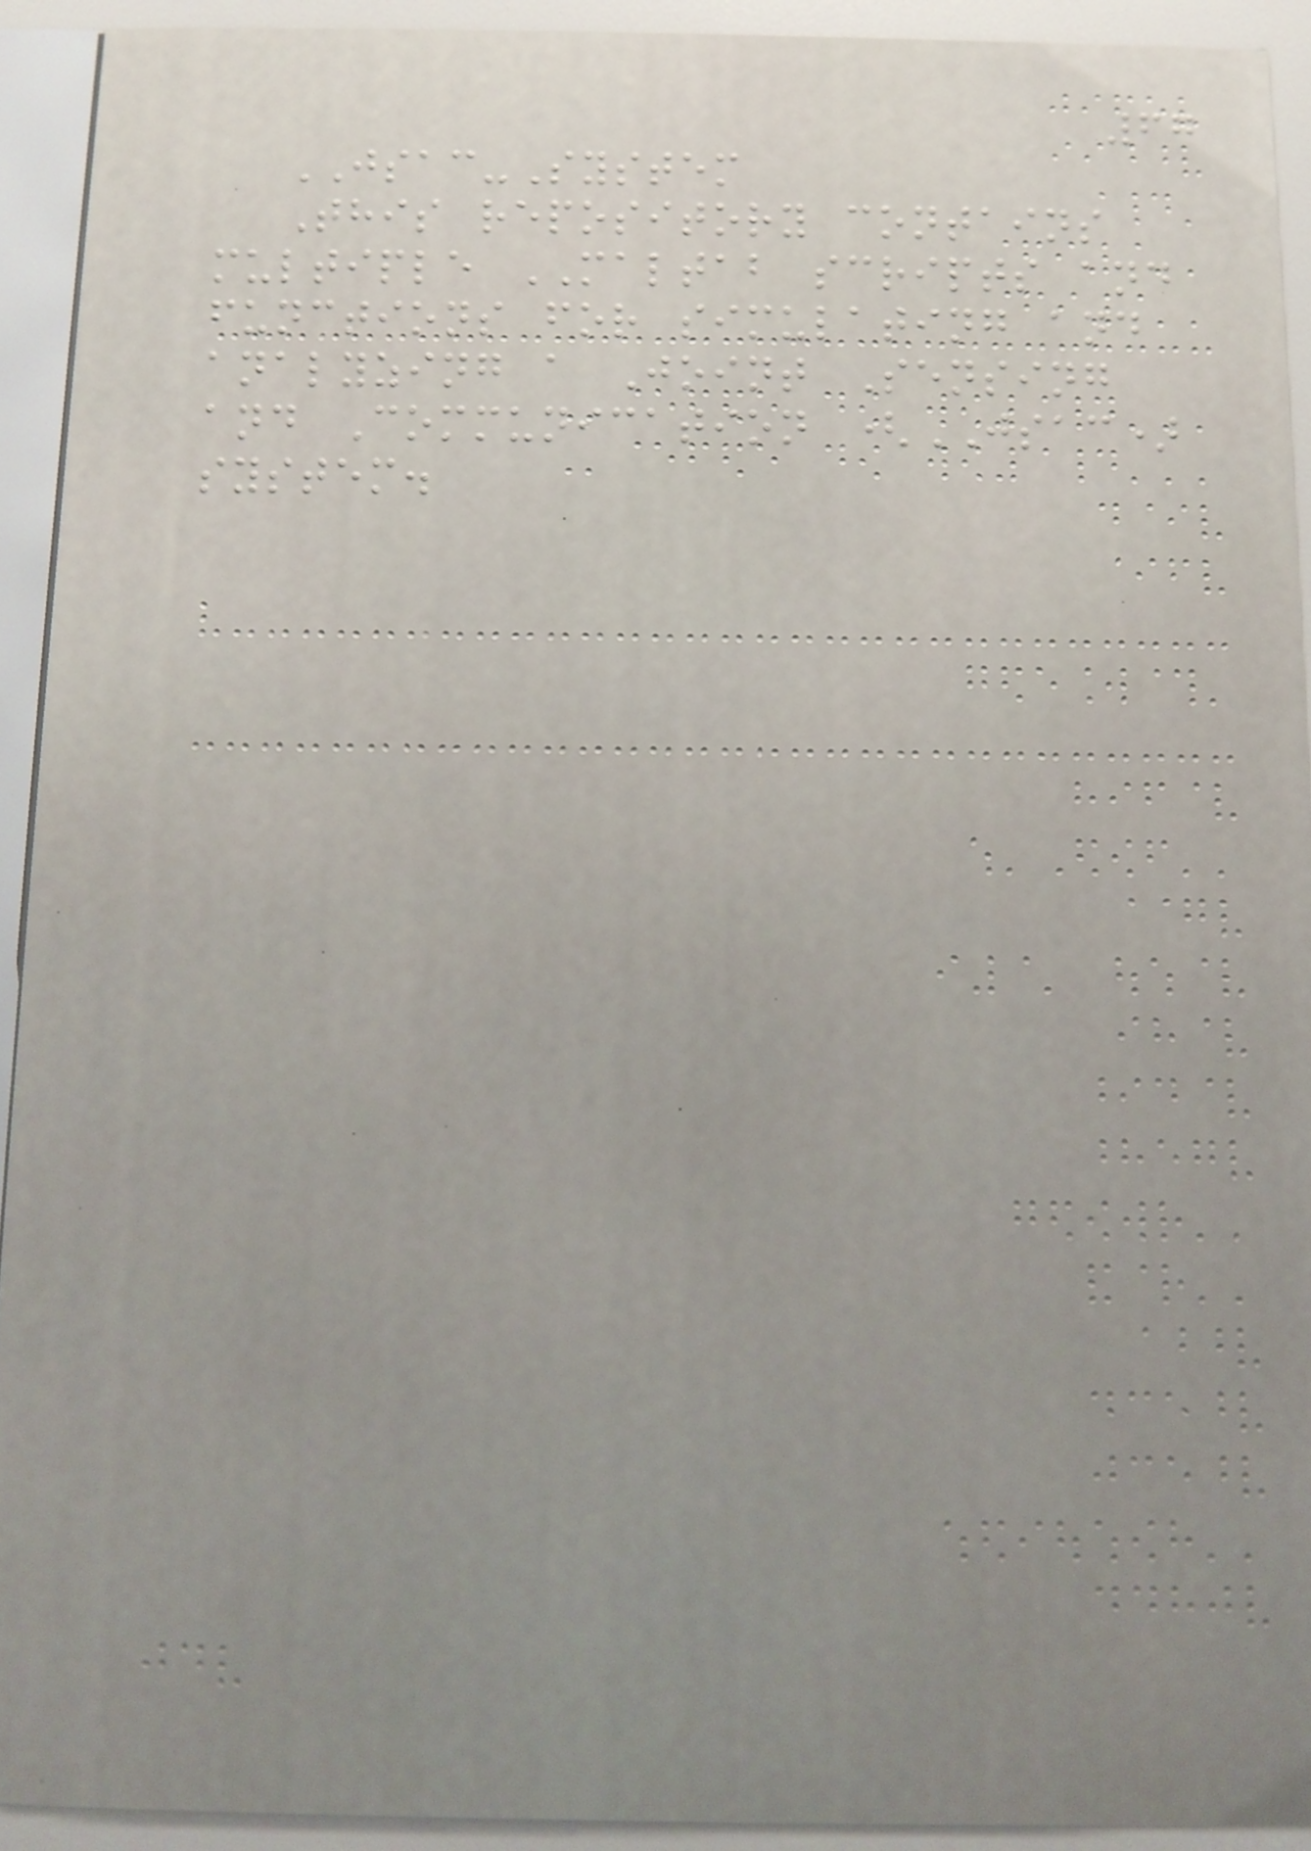67
JSAC-System
This repository contains
multiple MALTAB scripts and
functions for simulating and
analyzing a Joint Sensing
and Communication (JSAC)
system.
